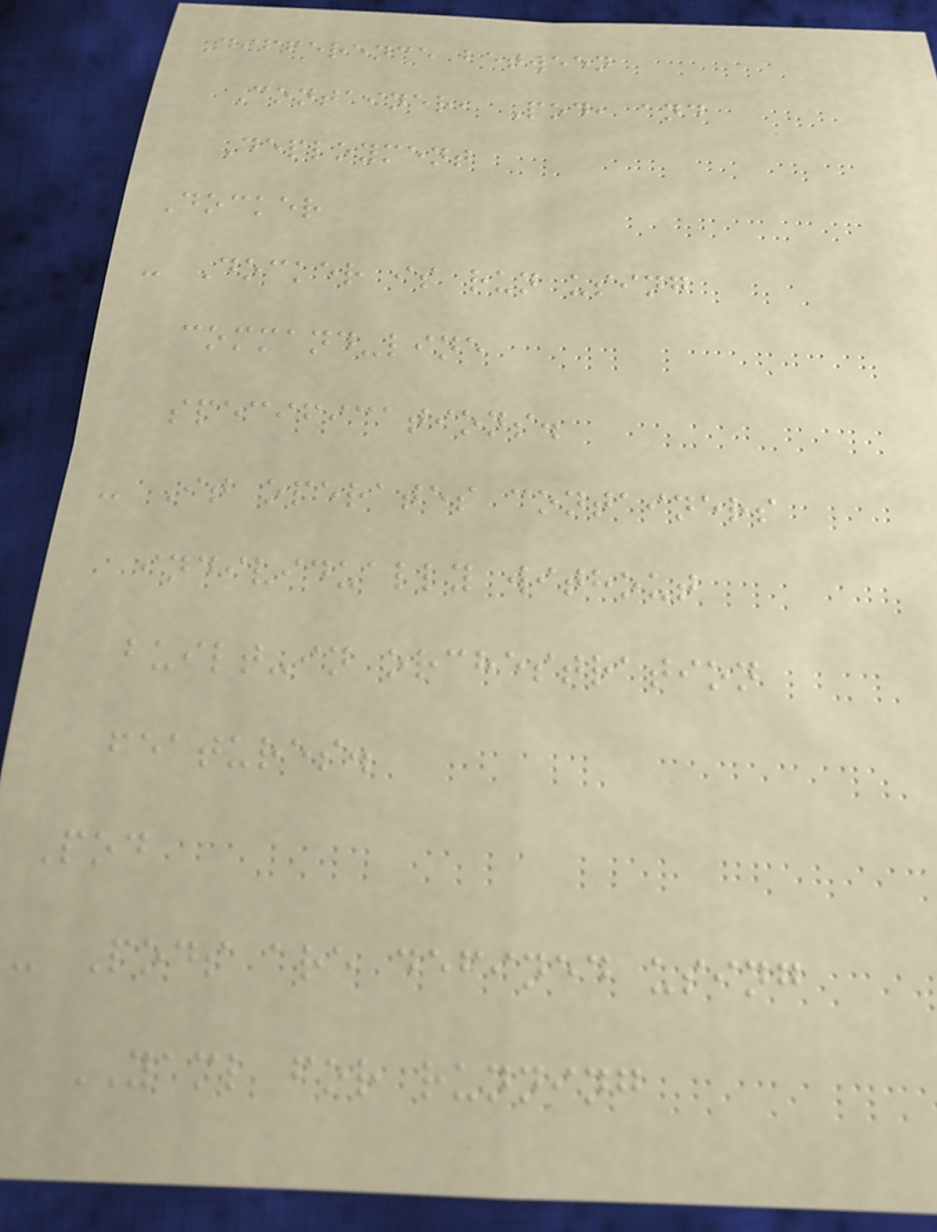Difference between
Container, Pod, and
Deployment
Docker
- Docker is run using
command-line
specifications.
- It operates containers
individually without
built-in orchestration
features.
Pod
- Pods are defined using
YAML for running
